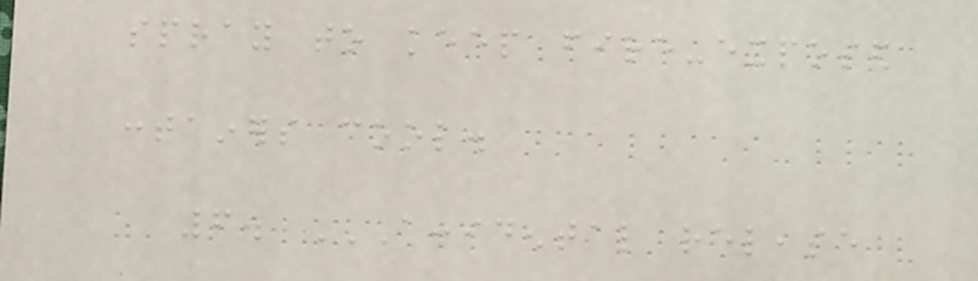spray to keep fire-exposed
containers cool.
6. ACCIDENTAL RELEASE
